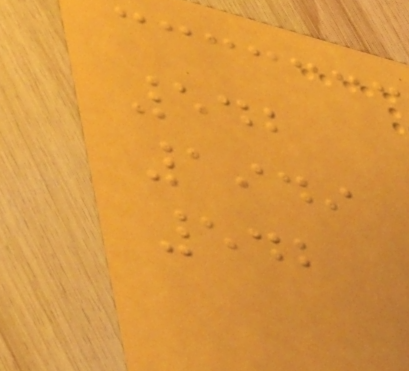542
1949
542
